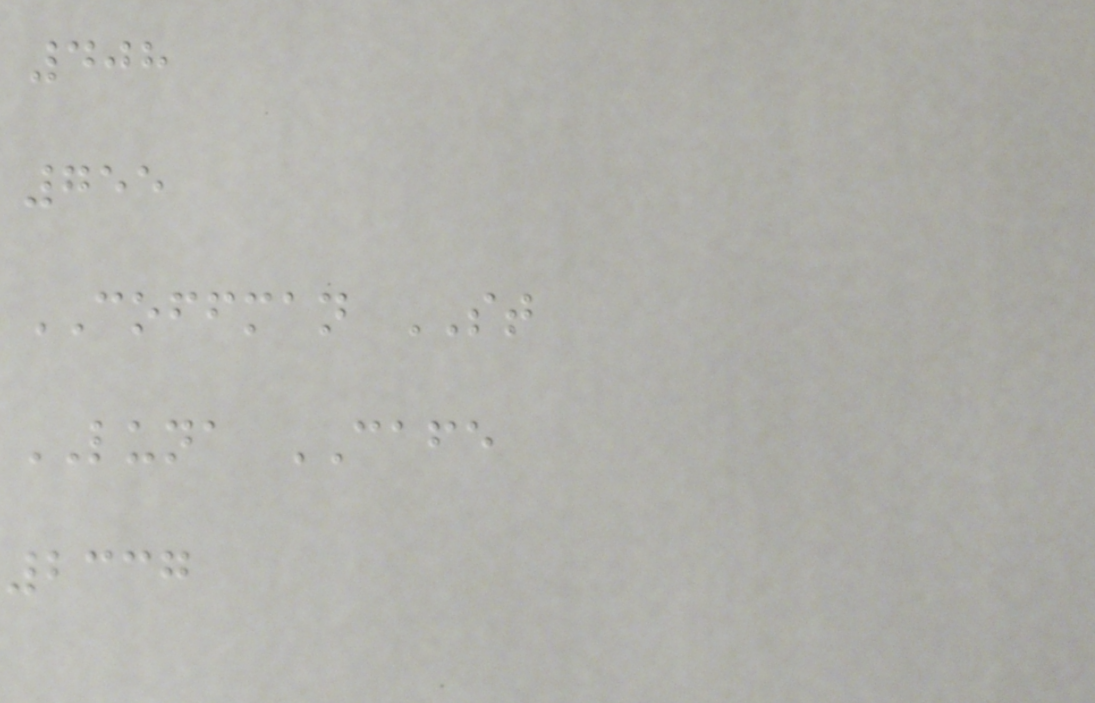408
755
COFFMAN ST
LUNA CAFE
2337
